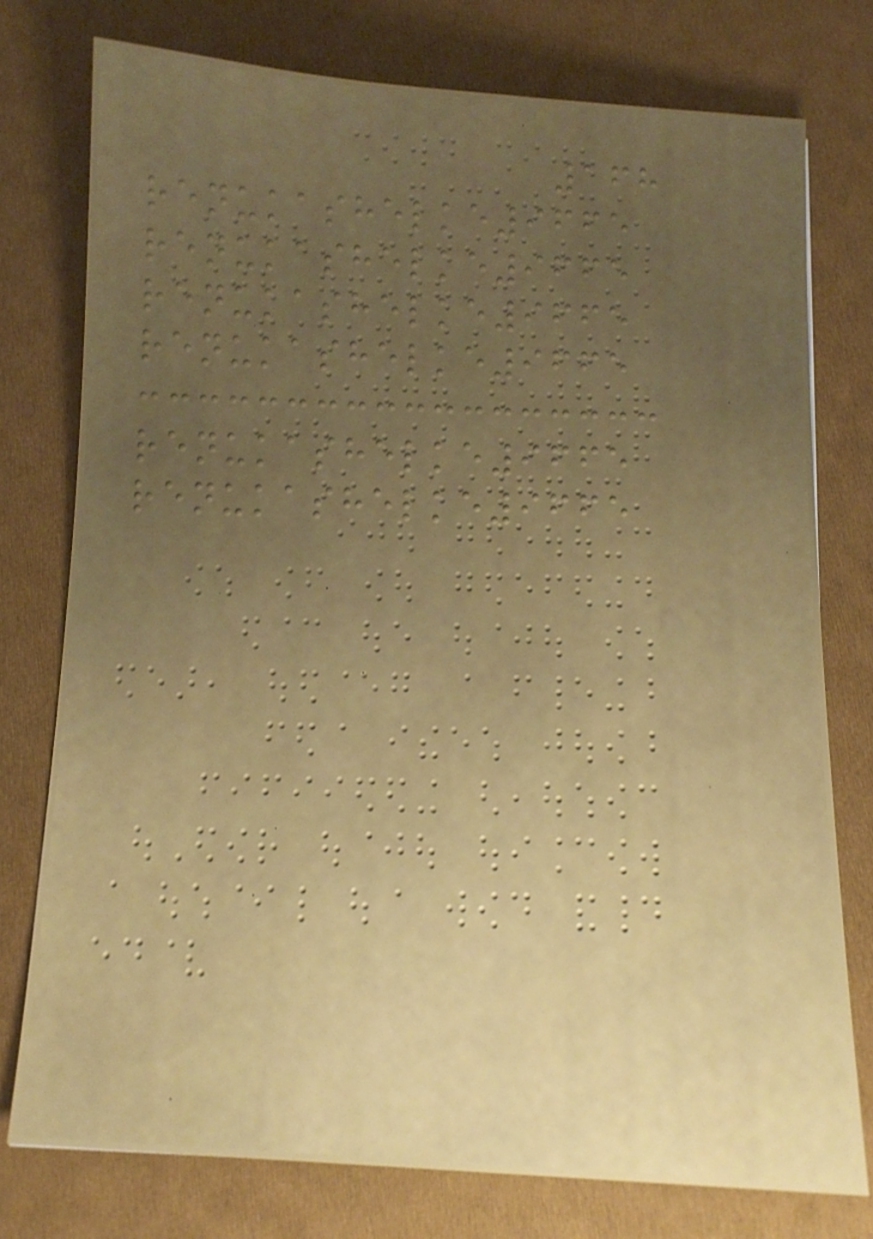168
renukashelke9665
renukashelke9665
renukashelke9665
renukashelke9665
renukashelke9665
renukashelke9665
